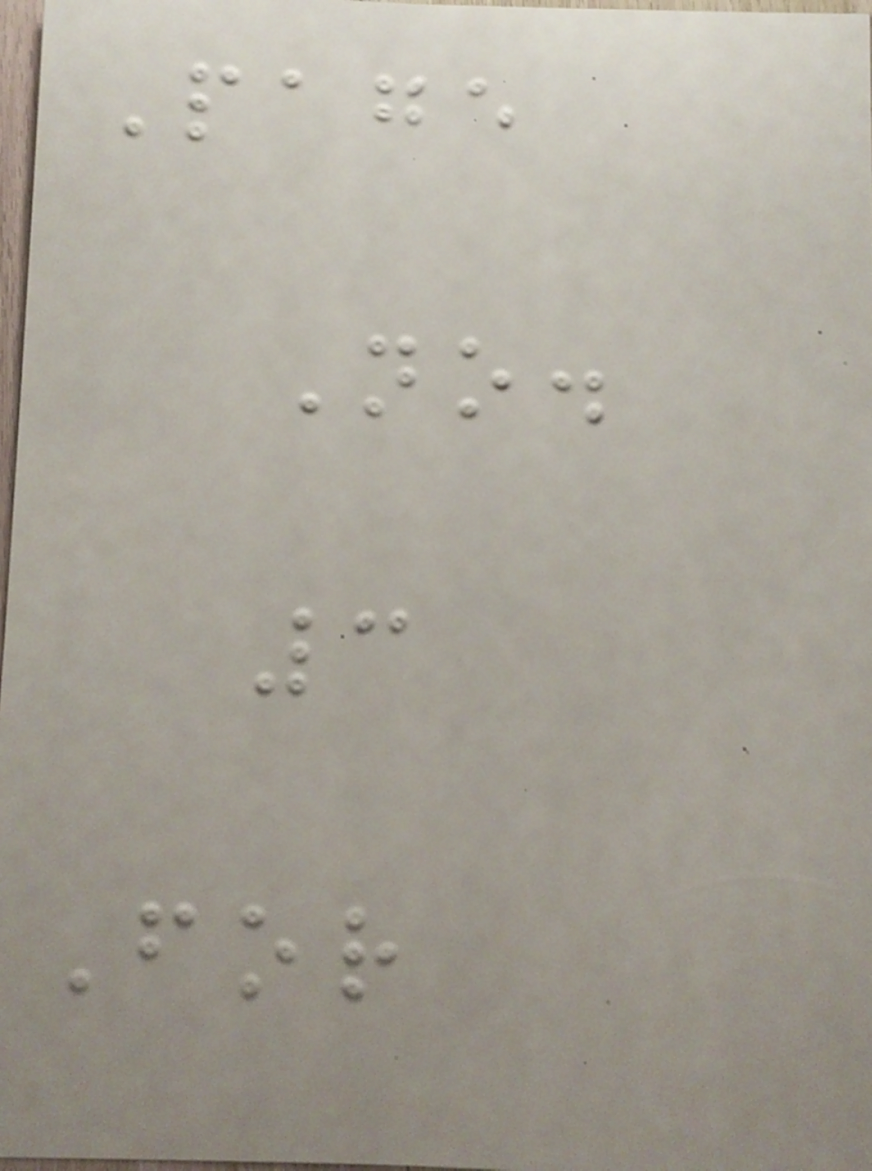Page
No.
3
For
